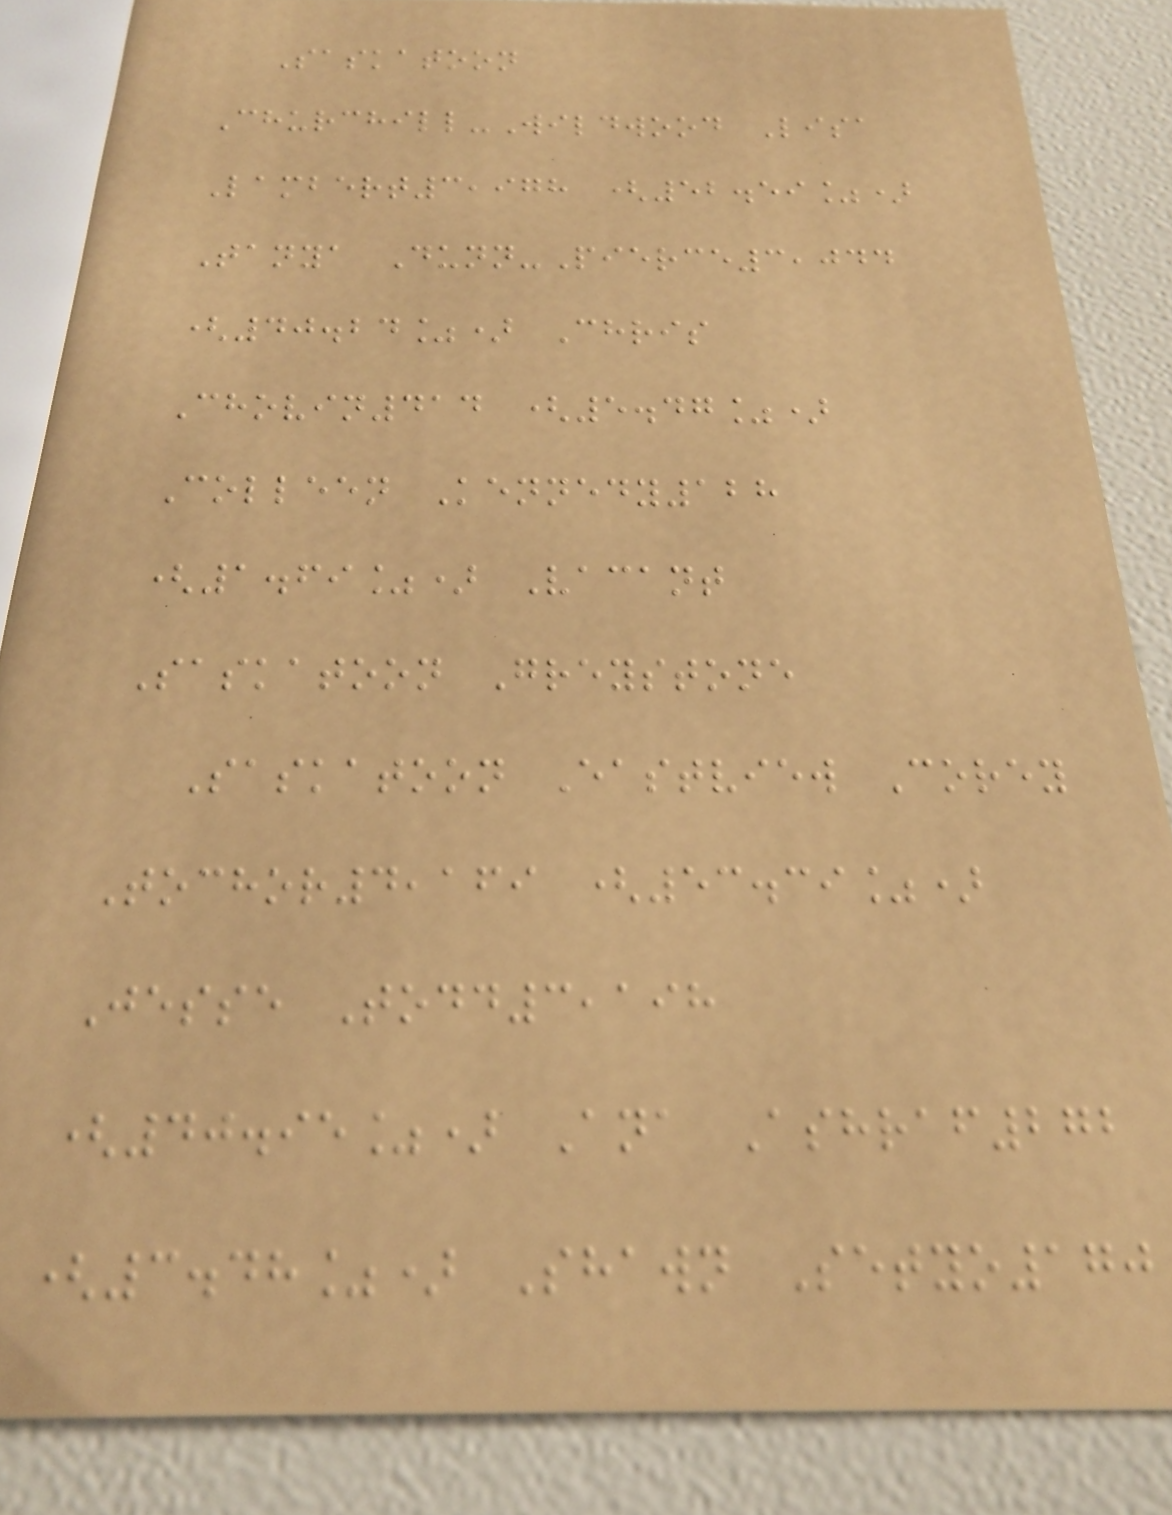Saskatoon
Churchill-Wildwood Lisa
Lambert3,978 (52.59%)
Tanya Dunn-Pierce3,044
(40.24%) Chris
Chovin414 (5.47%)
Colleen Kennedy128
(1.69%) Vacant
Saskatoon Greystone
Saskatoon Eastview Corey
Tochor4,169 (53.39%)
Jesse Todd3,198
(40.95%) Ana Ashraf272
(3.48%) Shawn Setyo170
